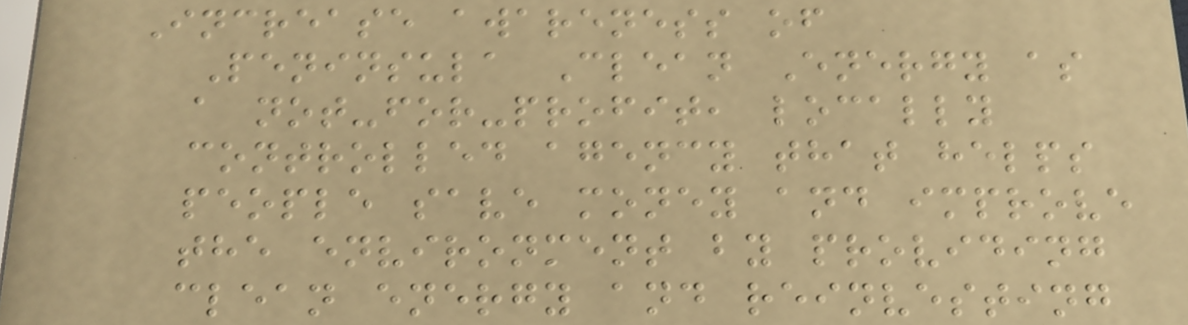Increase awareness of
Peninsula Clean Energy as
a not-for-profit, locally
controlled agency that helps
people save money and improve
the environment by providing
clean energy and reinvesting
